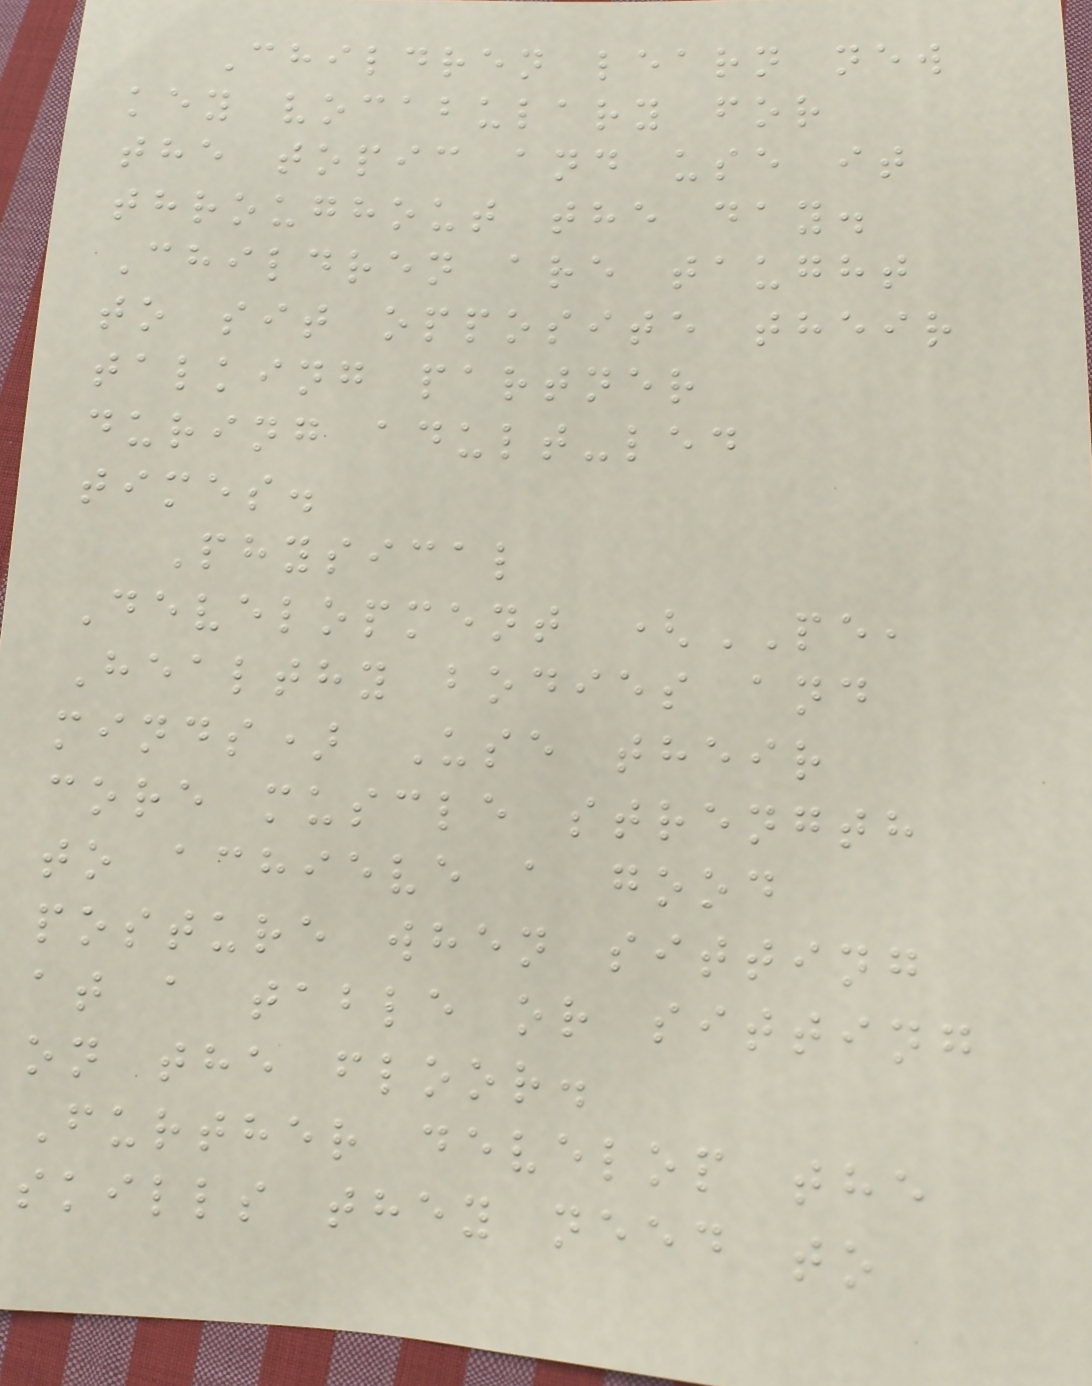Children learn new
key vocabulary for
the topic and use it
throughout the day.
Children are taught
to sit opposite their
talking partner
during adult-led
times.
Physical
Development (PE,
Healthy bodies and
minds) Use their
core muscle strength
to achieve a good
posture when sitting
at a table or sitting
on the floor.
Further develop the
skills they need to
